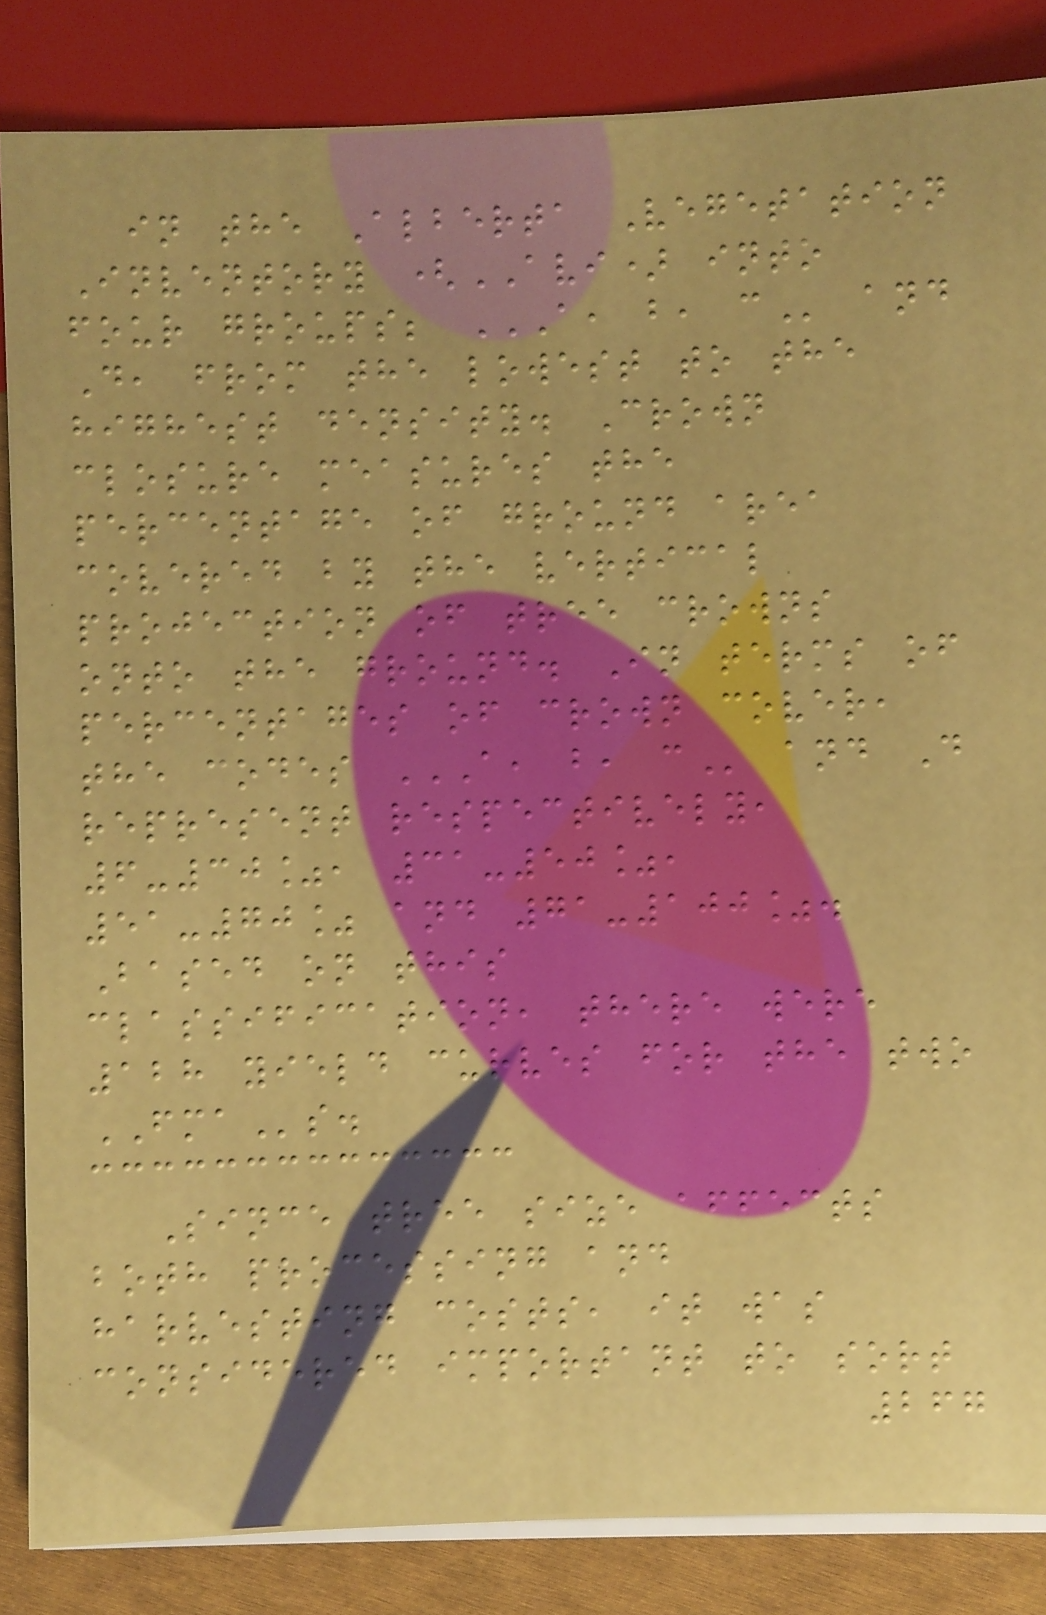in the Alberta Vegetation
Inventory (AVI) into
four groups; A, B, C and
D, from the lowest to the
highest density. Crown
closure measures the
percentage of ground area
covered by the vertical
projection of tree crowns
onto the ground. In terms of
percentages of crown cover,
the codes A, B, C and D
represent respectively,
6-30%, 31-50%,
51-70% and 71-100%.
Based on this
classification, there were
128 yield curves for the two
FMAs.
Since tree size affects
both processing and
harvesting costs, it was
considered important to sort
267
